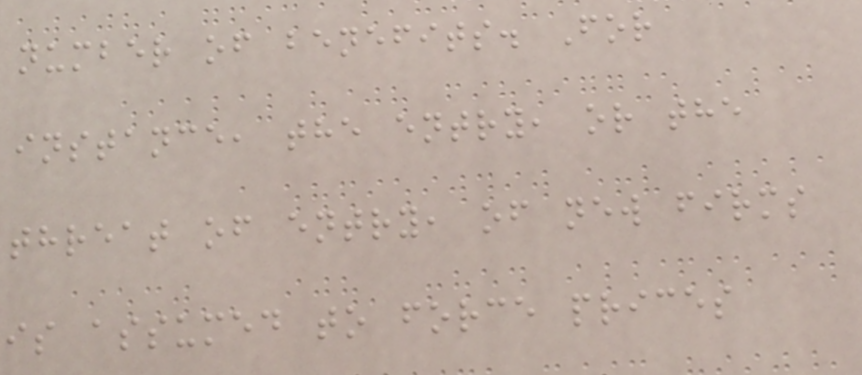number of benefits. For
instance, the entry, or the
threat of entry, of new firms
is assumed to force prices
